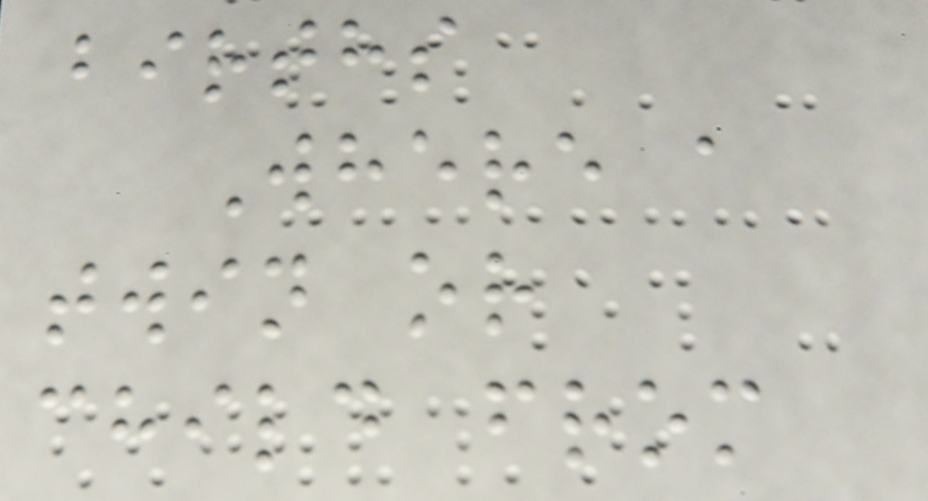births
Where a
twin or
child from
